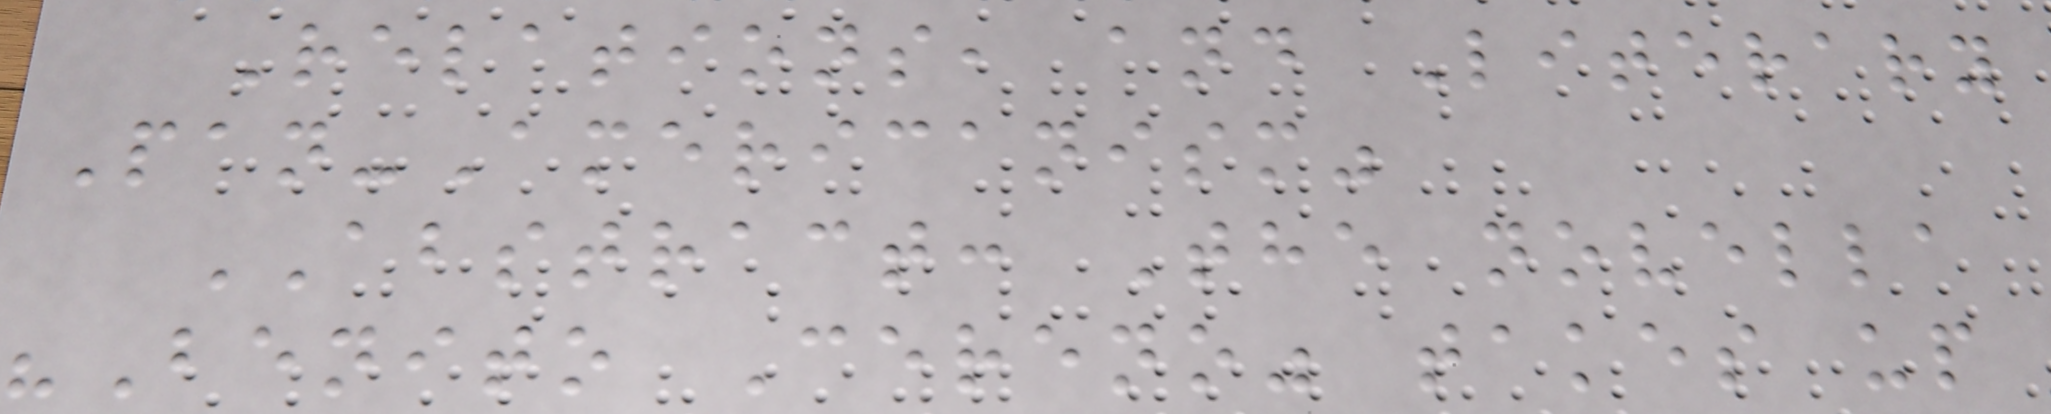Relations, and Literary
Pan-Americanism"
ABSTRACT: The novella
"Benito Cereno" takes up
